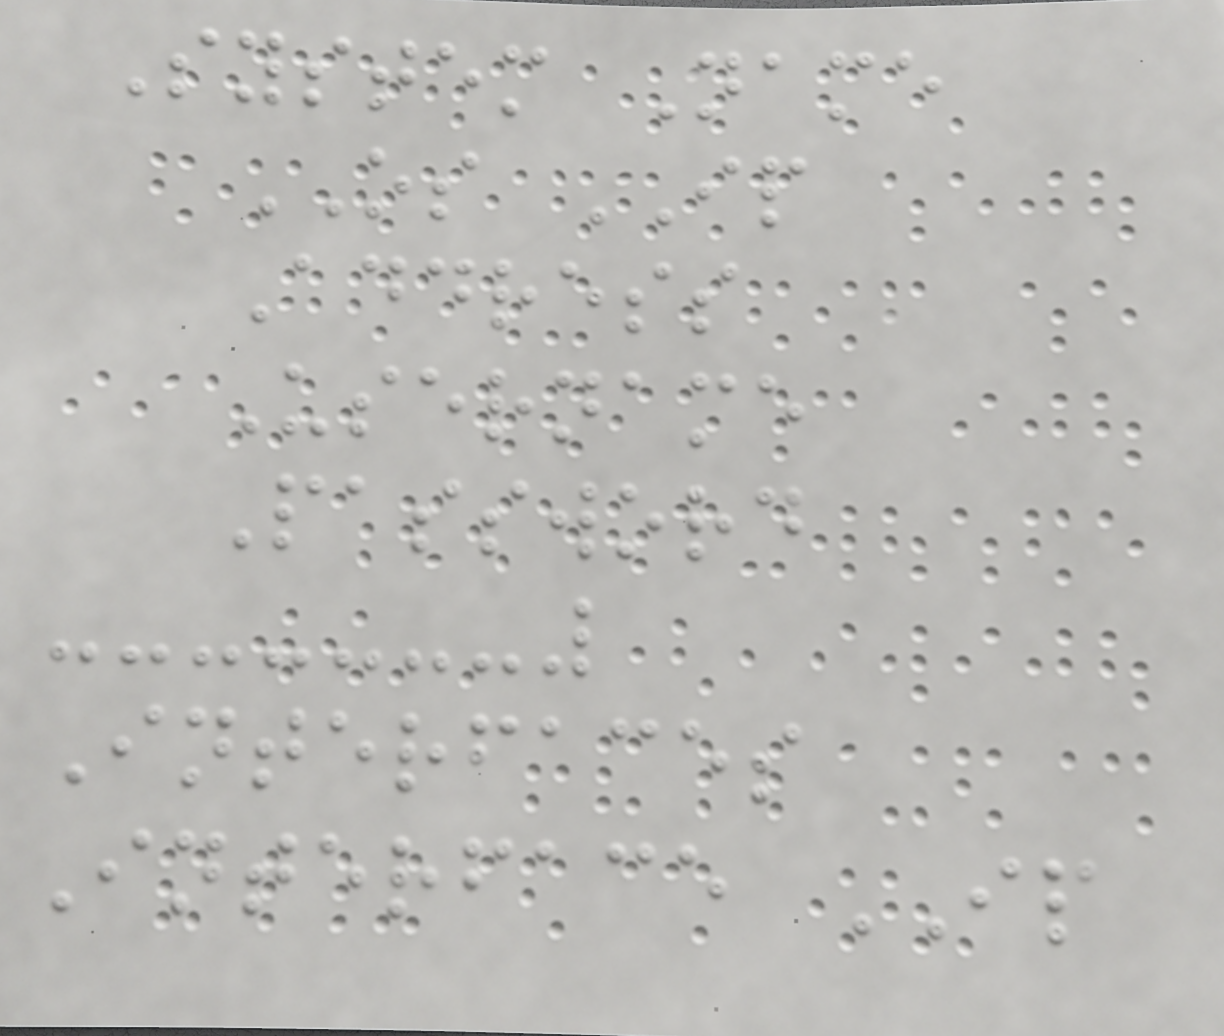System Name
OS IP
Address
Username
Password
Interfaces
Interface IP
